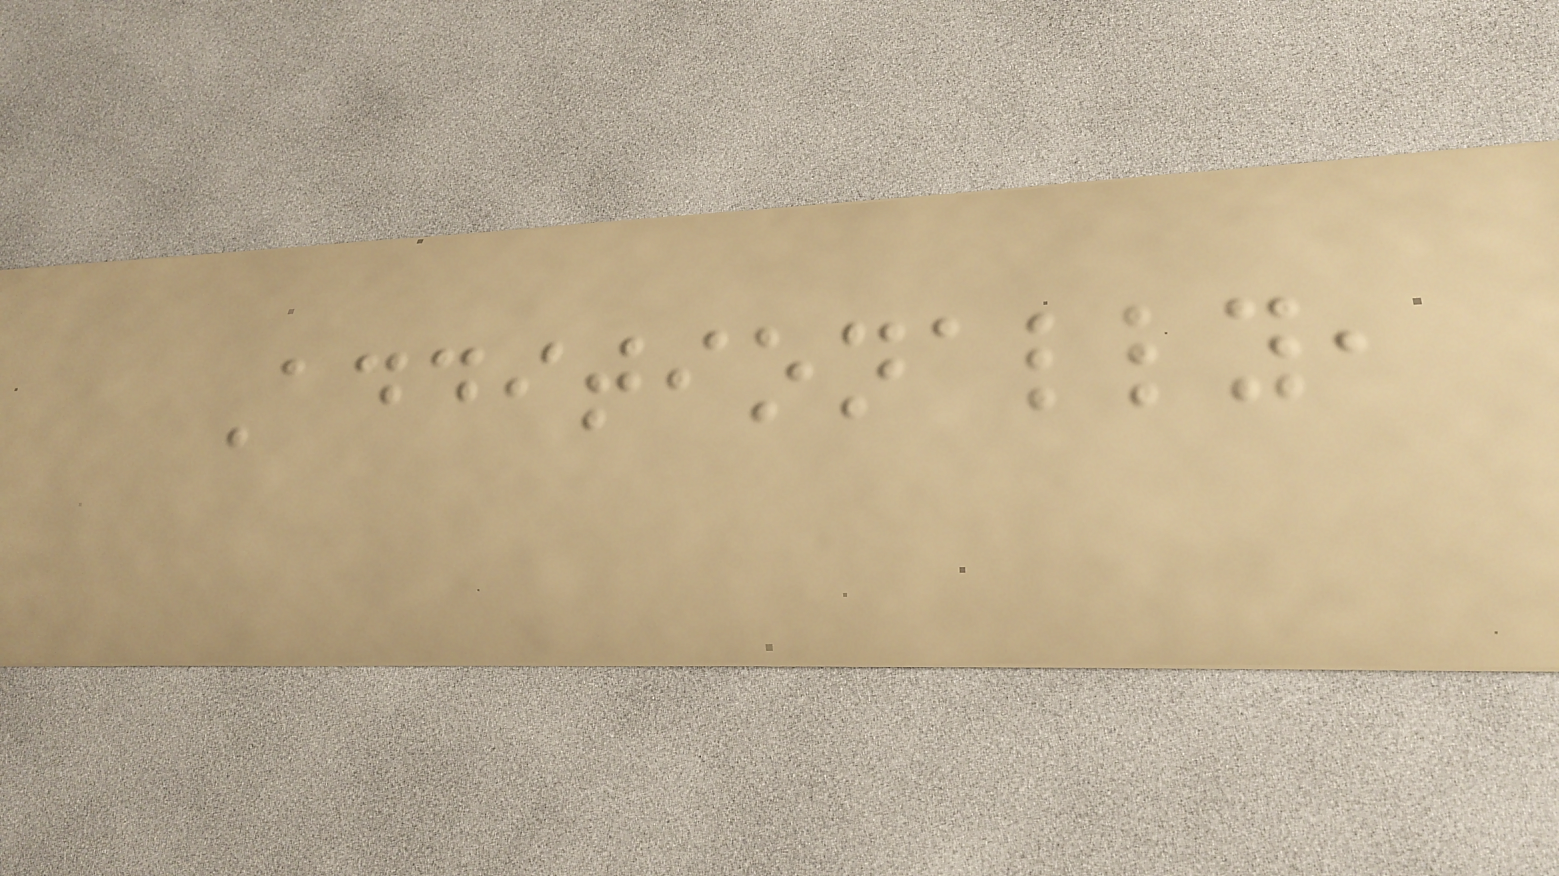Additionally,
